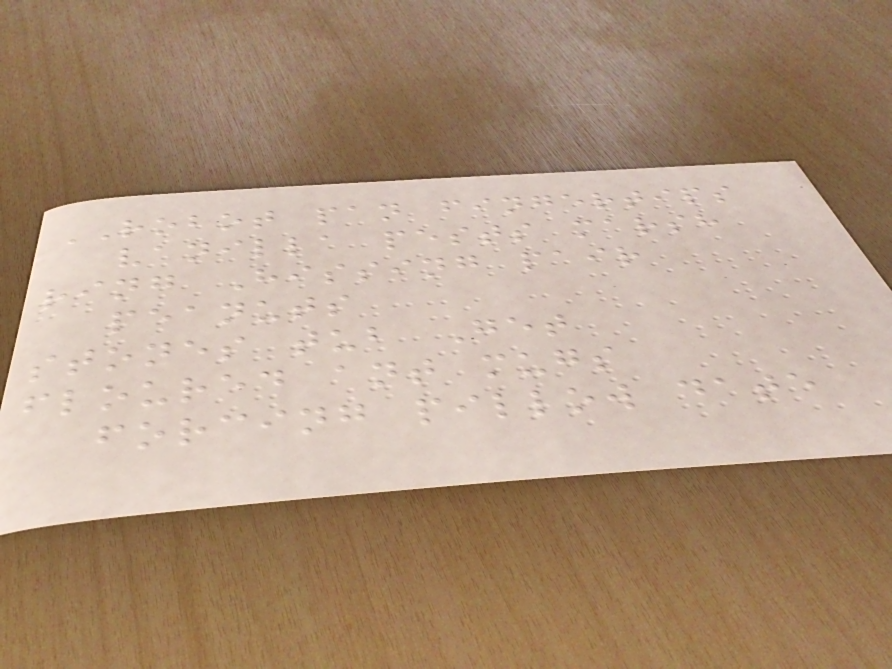ROBOT pan fingertips
vanilla pests marsh
ring Hissing pair
peanuts
stones tub Get
floured ant mugs
forcing pillow date
